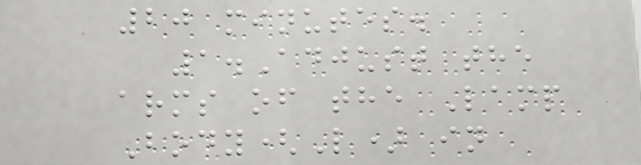20 minutes.
1.Adjust the
arms of the Lamp
Body(L) in
